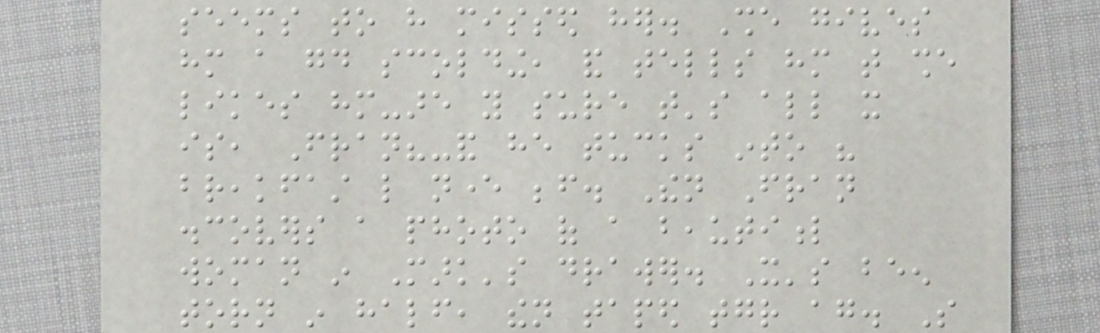seems to have missed her. She gives
him a good scolding, and tells him that she
likes him-are you sure that's all it
is, Fran?-and he tucks into his
breakfast like never before. Then Fran
discovers a photo of a beautiful
woman in Mark's drawer. It's been
torn in half, then taped together again. So
